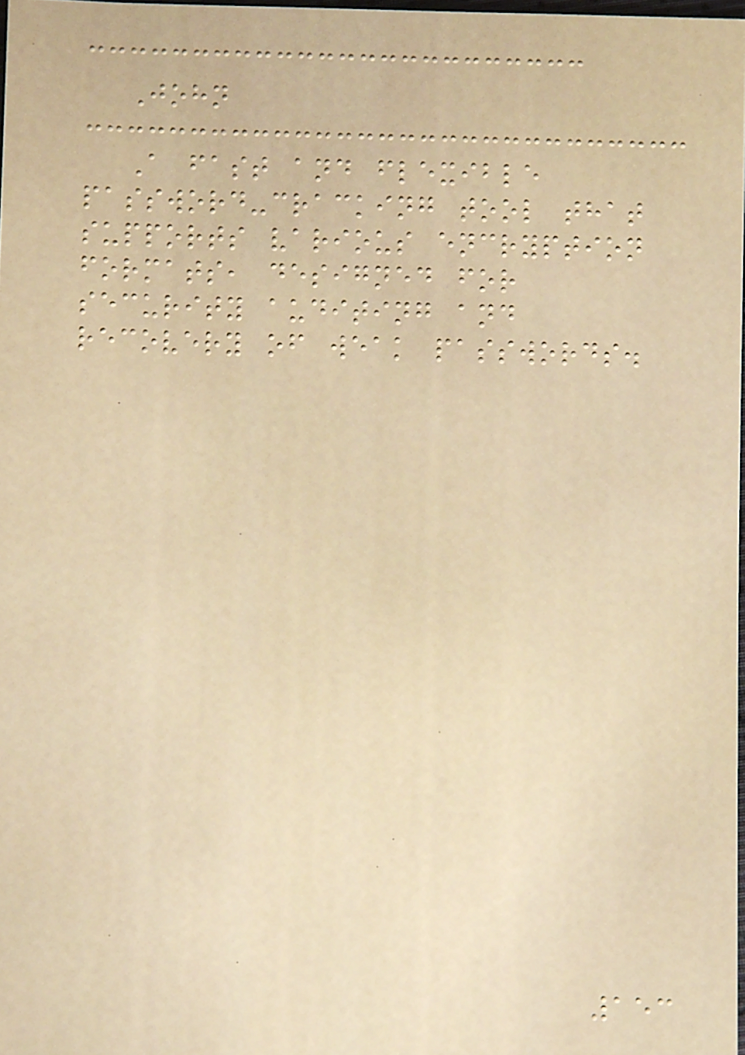John
A fast and flexible
password-cracking tool that
supports various encryption
formats, designed for
security auditing and
recovery of weak passwords.
153
